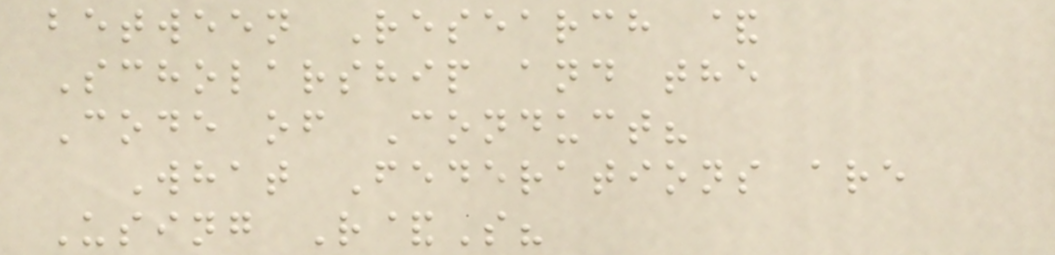between Research &
Scholarship and the
Code of Conduct?
What Federations are
Using R&S?
